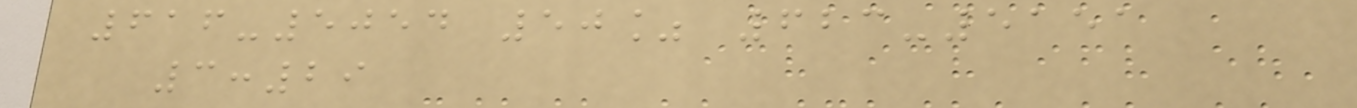616-5054 50% 623-5151
3:29
